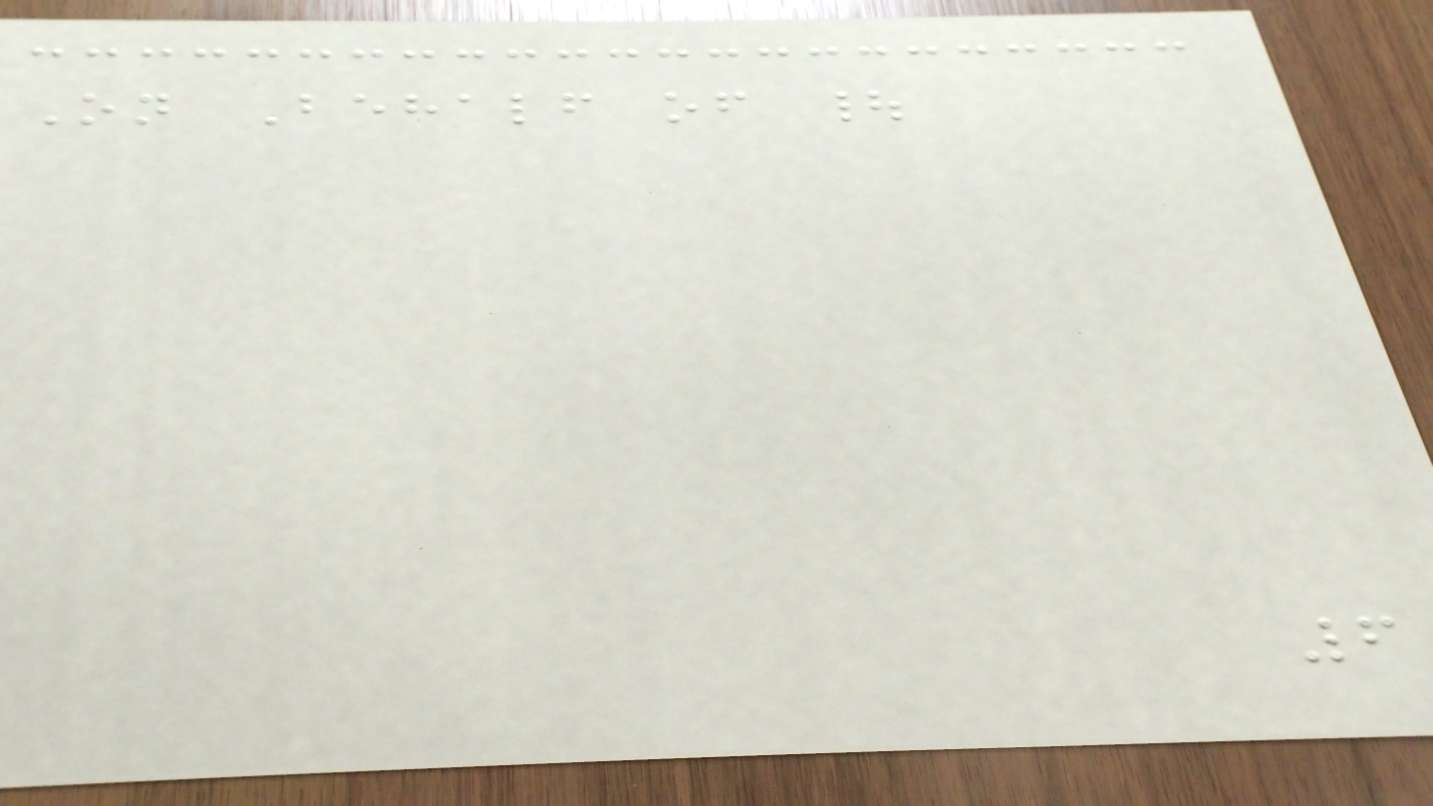On Behalf of |
6
